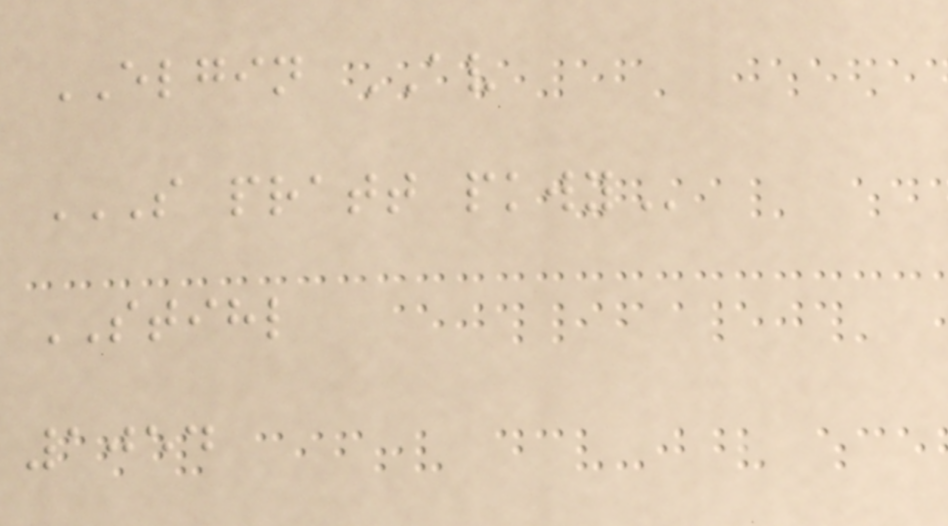ELGIN AV
S PRATT PKWY
STIHL
1054
